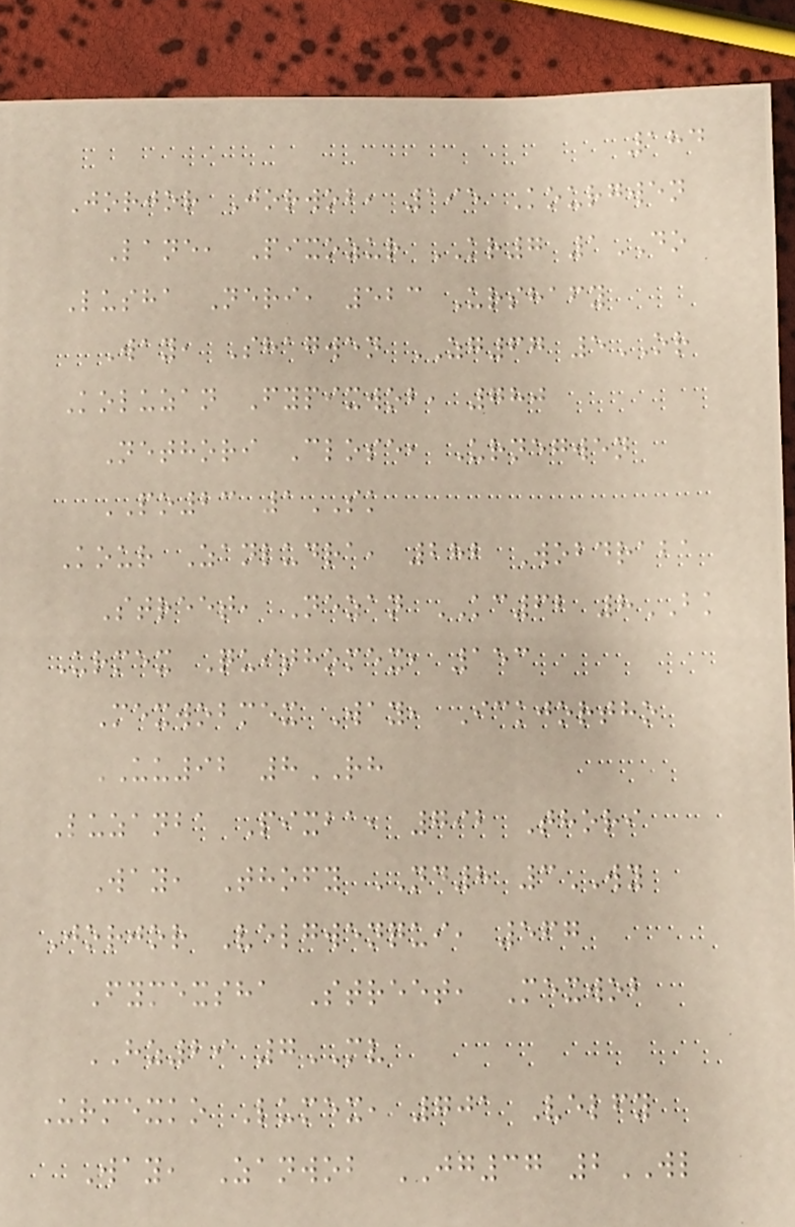184
Jorjor Jorwob, 195 Kourgwen
Lane, Pixozur KR7 1DO
Lusha Neri, 523 Urshafy
Way, Shagwen ZG67 5OR
Koluzan Fypixwob, 780
Nethori Close, Urnegwen
PO23 1SK
Kour Zanludra, 282 Wobdraba
Street, Nezan KC62 8BK
Urmex Quithomex, 153
Mexwobmex Way, Ickjortho
UU92 8RH
Luzanba Pixba, 792 Thori
Way, Thofy ND8 3WY
Jorjor Velgwenqui, 567
Fymexsha Street, Mexwob
HZ29 7MV
Urmexko Lumex, 701 Velfy
Way, Zanwob JG37 2WL
